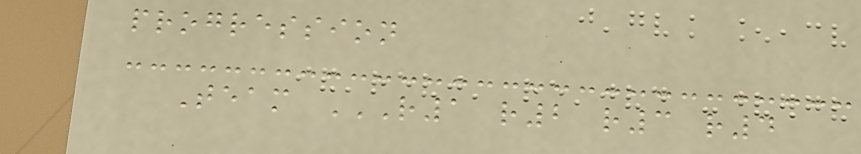progression
Team R1 R2 R3 R4
